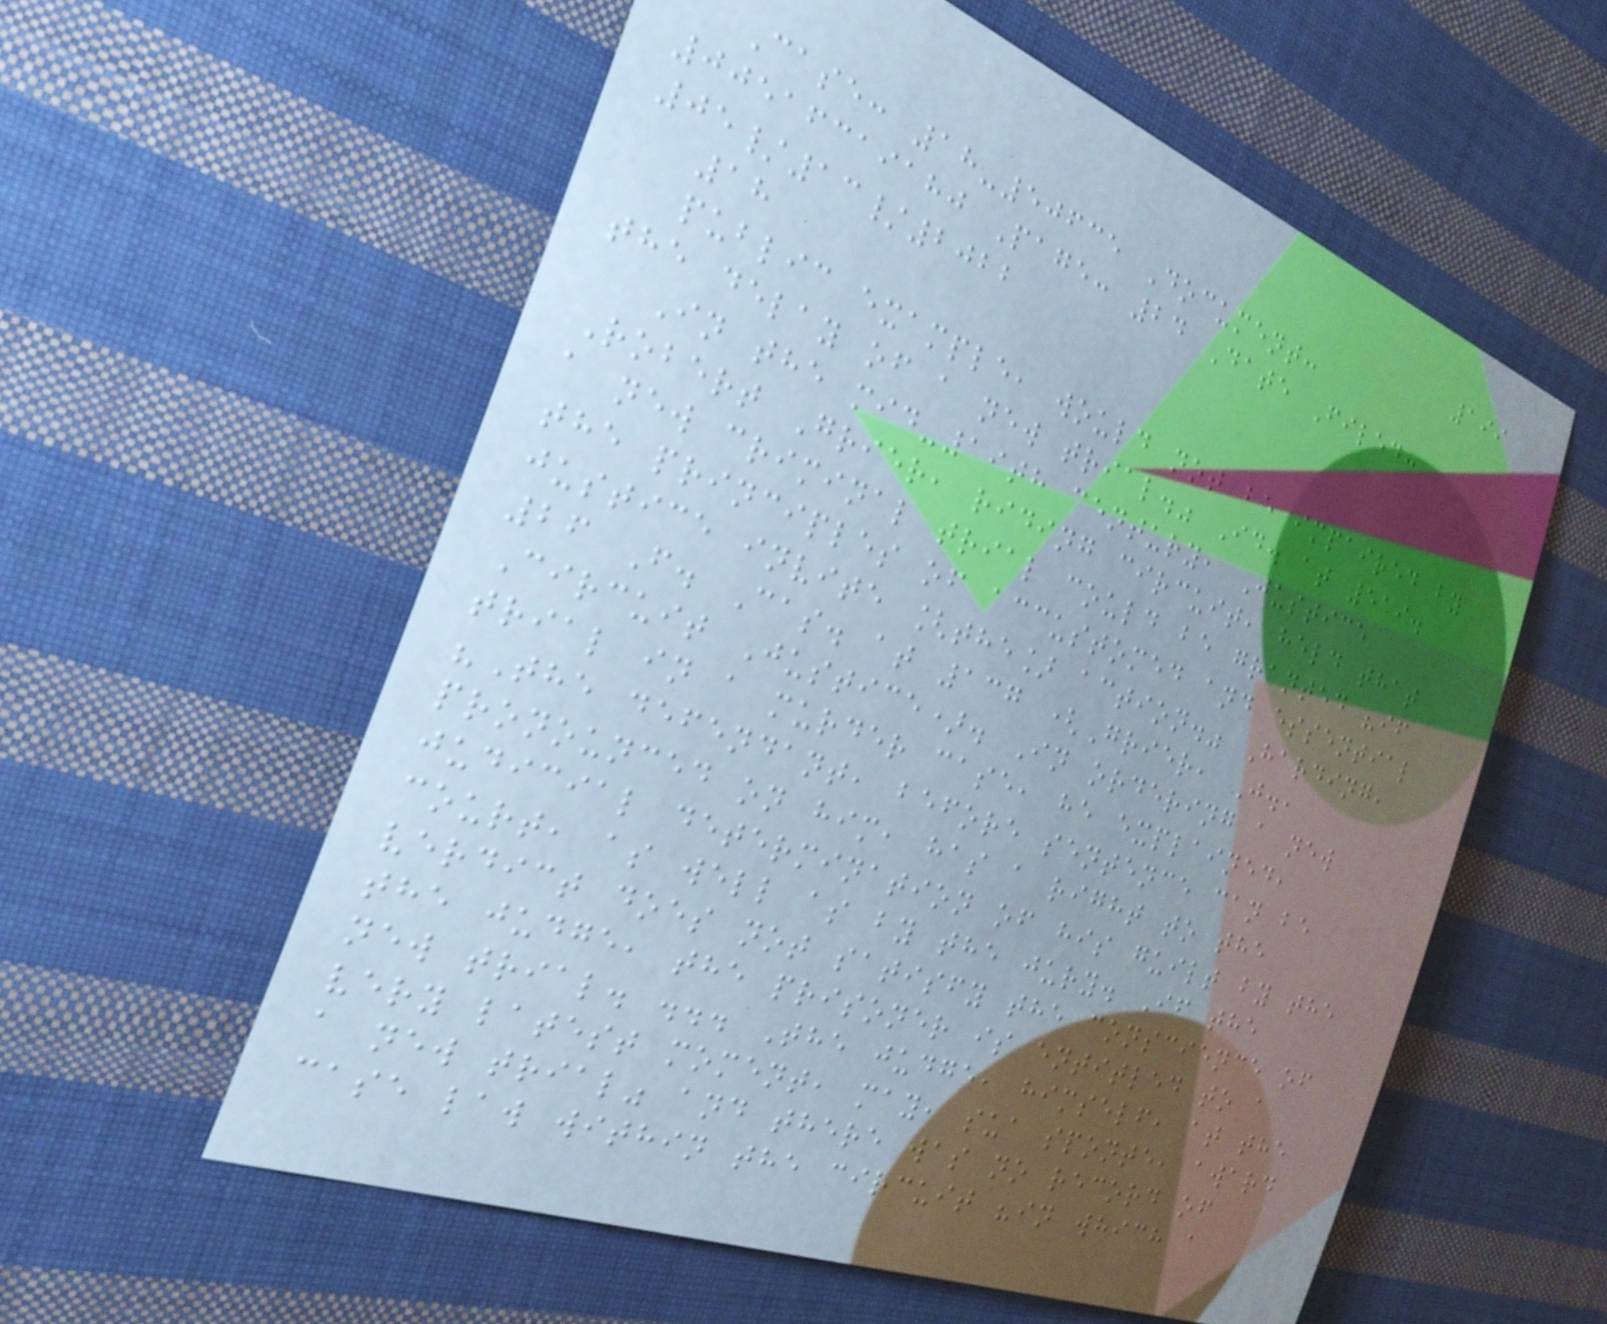199
Case: 18-50635 Document:
00516319180 Page: 24 Date Filed:
05/13/2022
18
public example, would not be impaired by
the delay of a new trial." Id. at 519.
In the mid-19th century, Justice
Robert Grier, riding circuit, held that
a new criminal trial could be granted "if
the principles of accustomed and essential
justice invite [the] action." Harding,
26 F. Cas. at 137 (Grier, J.,
Circuit Justice). In ordering a new
trial in a murder case, he explained,
"The defendant, before sentence can be
pronounced on him, has a right to the
judicial determination of his guilt by the
court, as well as by the jury. If the
verdict does not satisfy the conscience of
the judge, the prisoner is entitled to a
new trial. ... The judge, himself, at the
very latest moment, may, sua sponte, award
a new trial" and there was no record of
case law within the circuit "in which a
